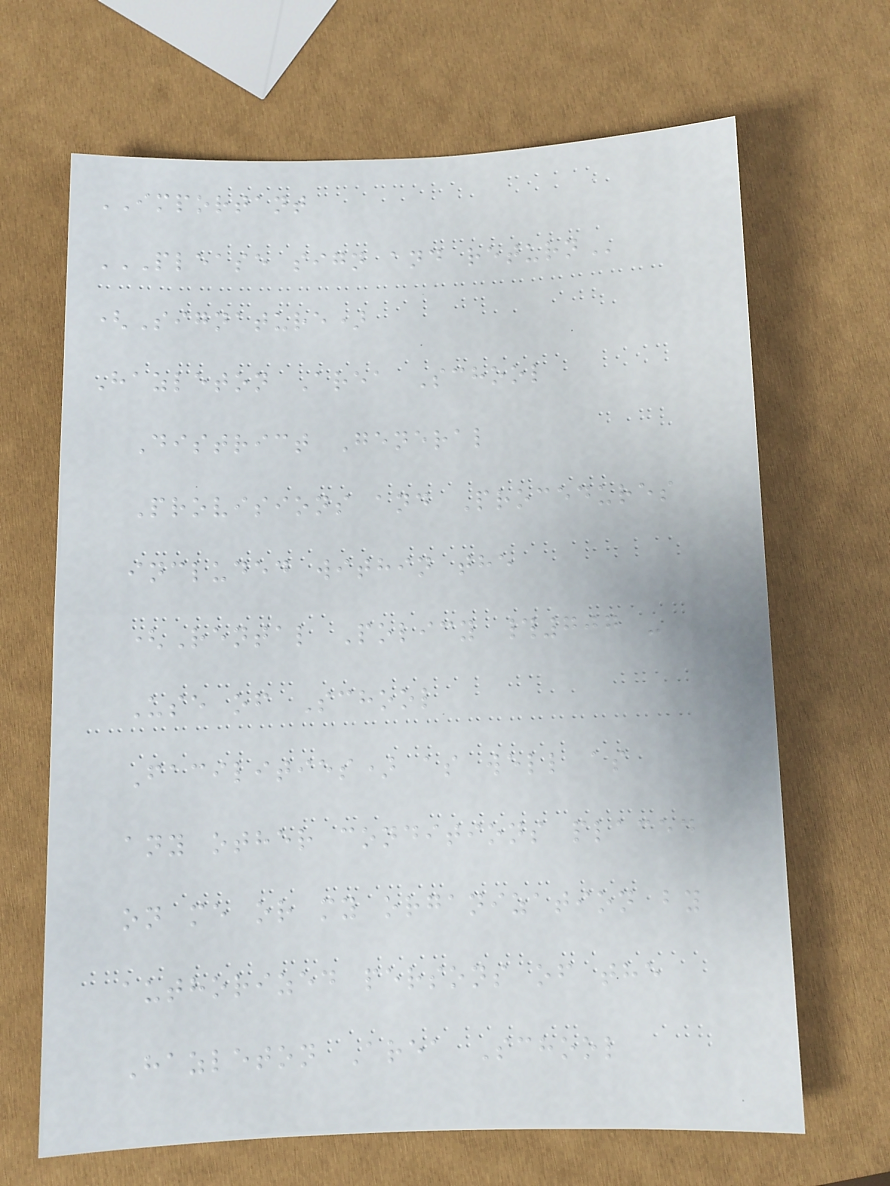IMPORTANT
PLEASE SIGN AND RETURN
(Signature)
Hazleton Area School
District General
Provisions and Procedures
included within the
(Rental Policy #707 -
Use of School
Facilities) as well as
any other conditions placed
on me or my organization by
authorized persons of the
Hazleton Area School
